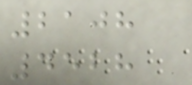2108
4528
